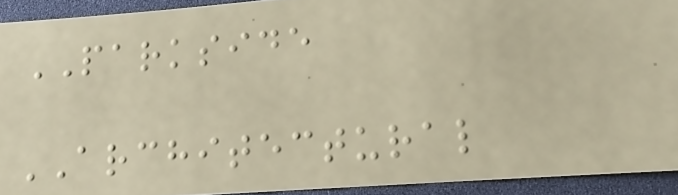PARKSIDE
ARCHITECTURAL
